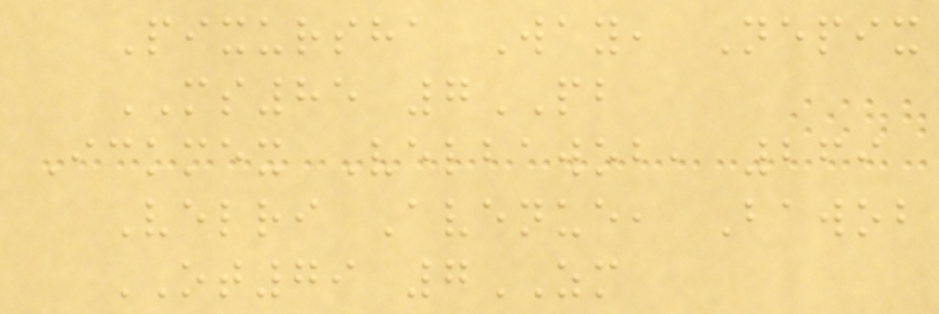Pixursha Way, Nepix
MS85 7PB
Ickmex Velbawob, 269
Velri Avenue, Bawob
OT79 7ZM
